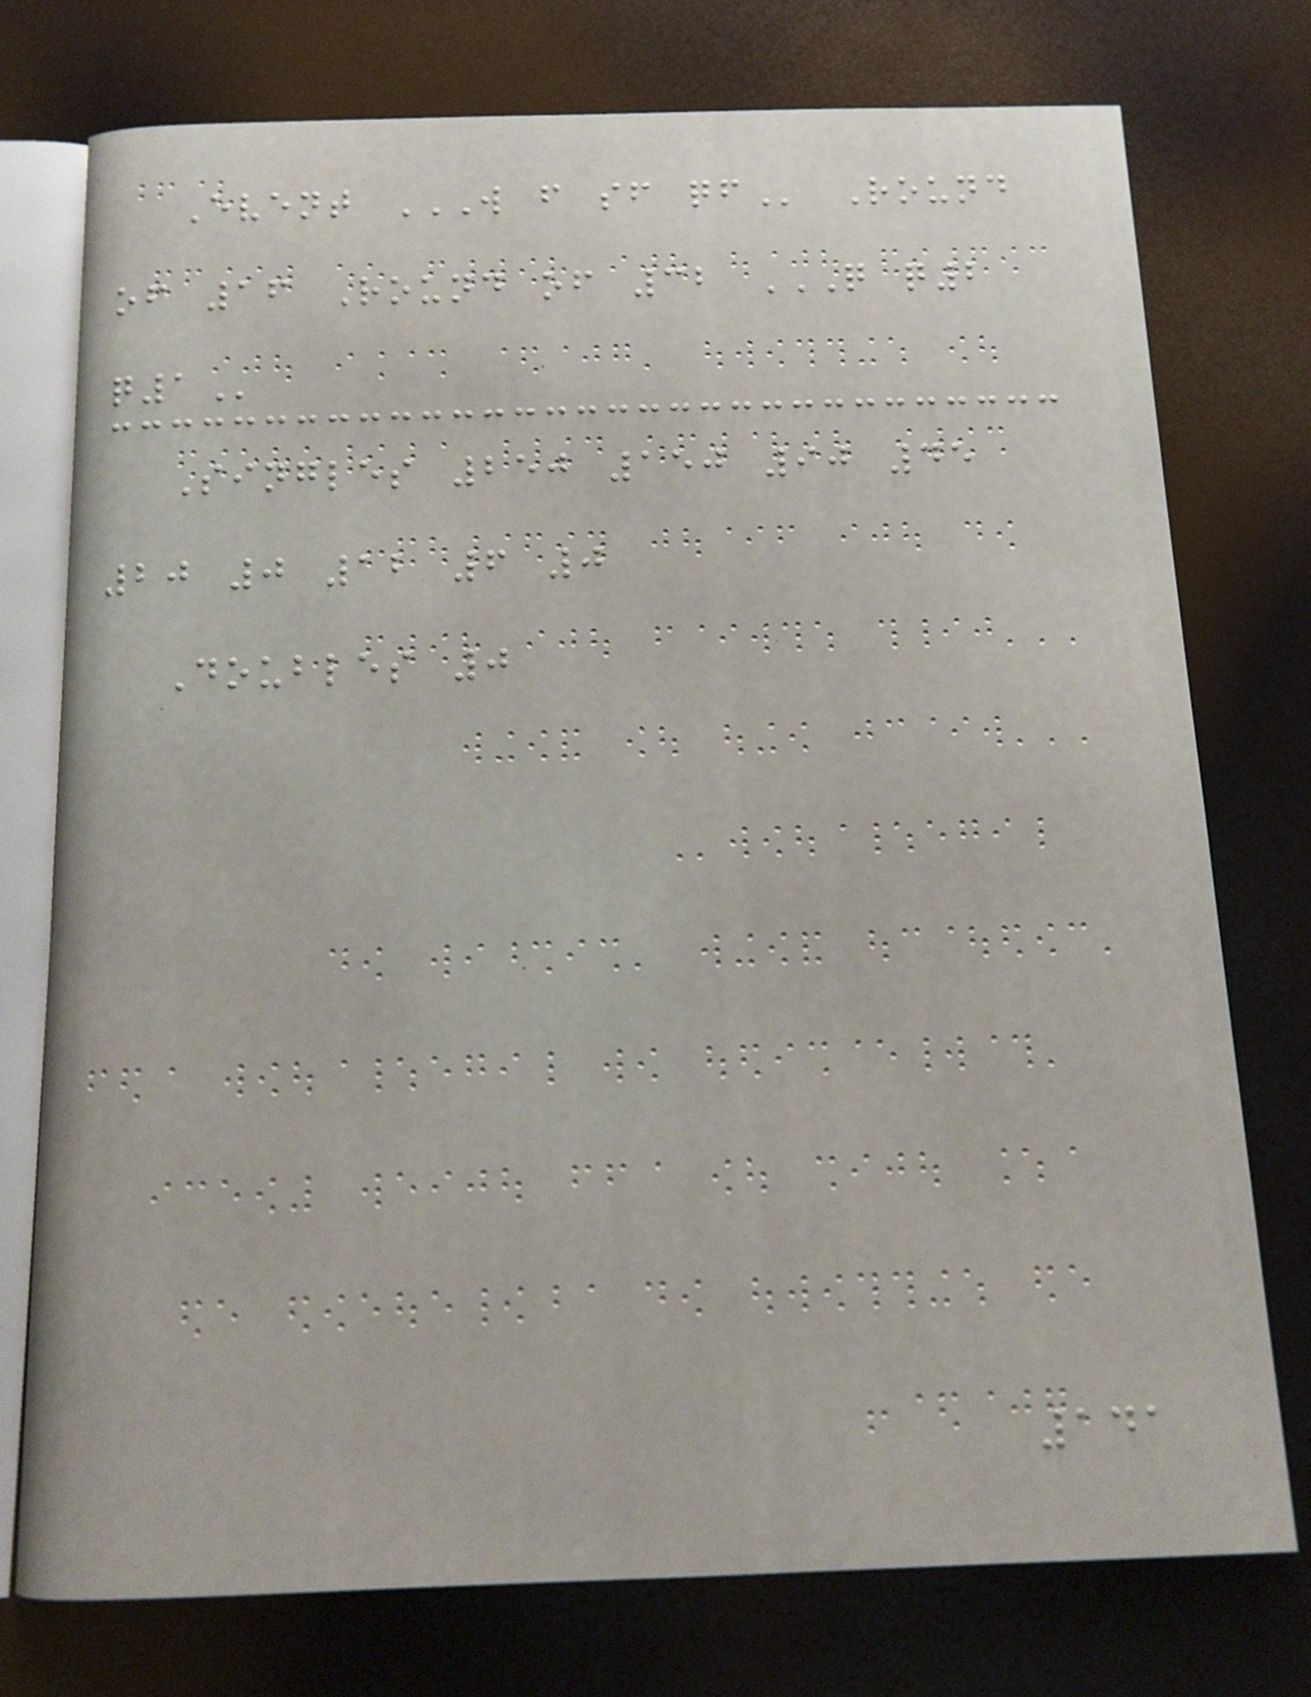Event W F SF QF Round
of 16 Round of 32 Q Q2
Q1
Singles 250 150 90 45
20 0 12 6 0
Doubles 0
141
